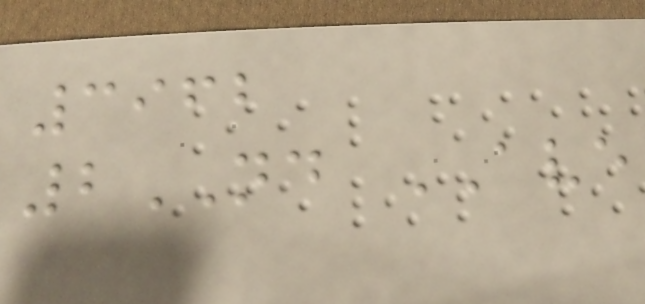3962
2ND AVE
